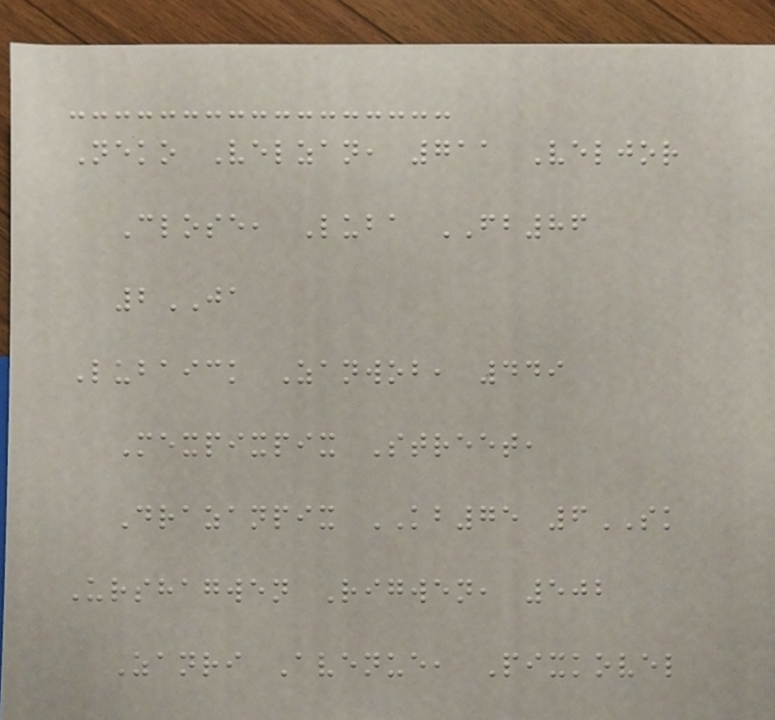Neko Velzan, 711 Veljor
Close, Luba FB86
2JA
Lubaick Zanwob, 449
Mexpixpix Street,
Drazanpix KB75 6SK
Urshagwen Rigwen, 502
Zanri Avenue, Pixkovel
